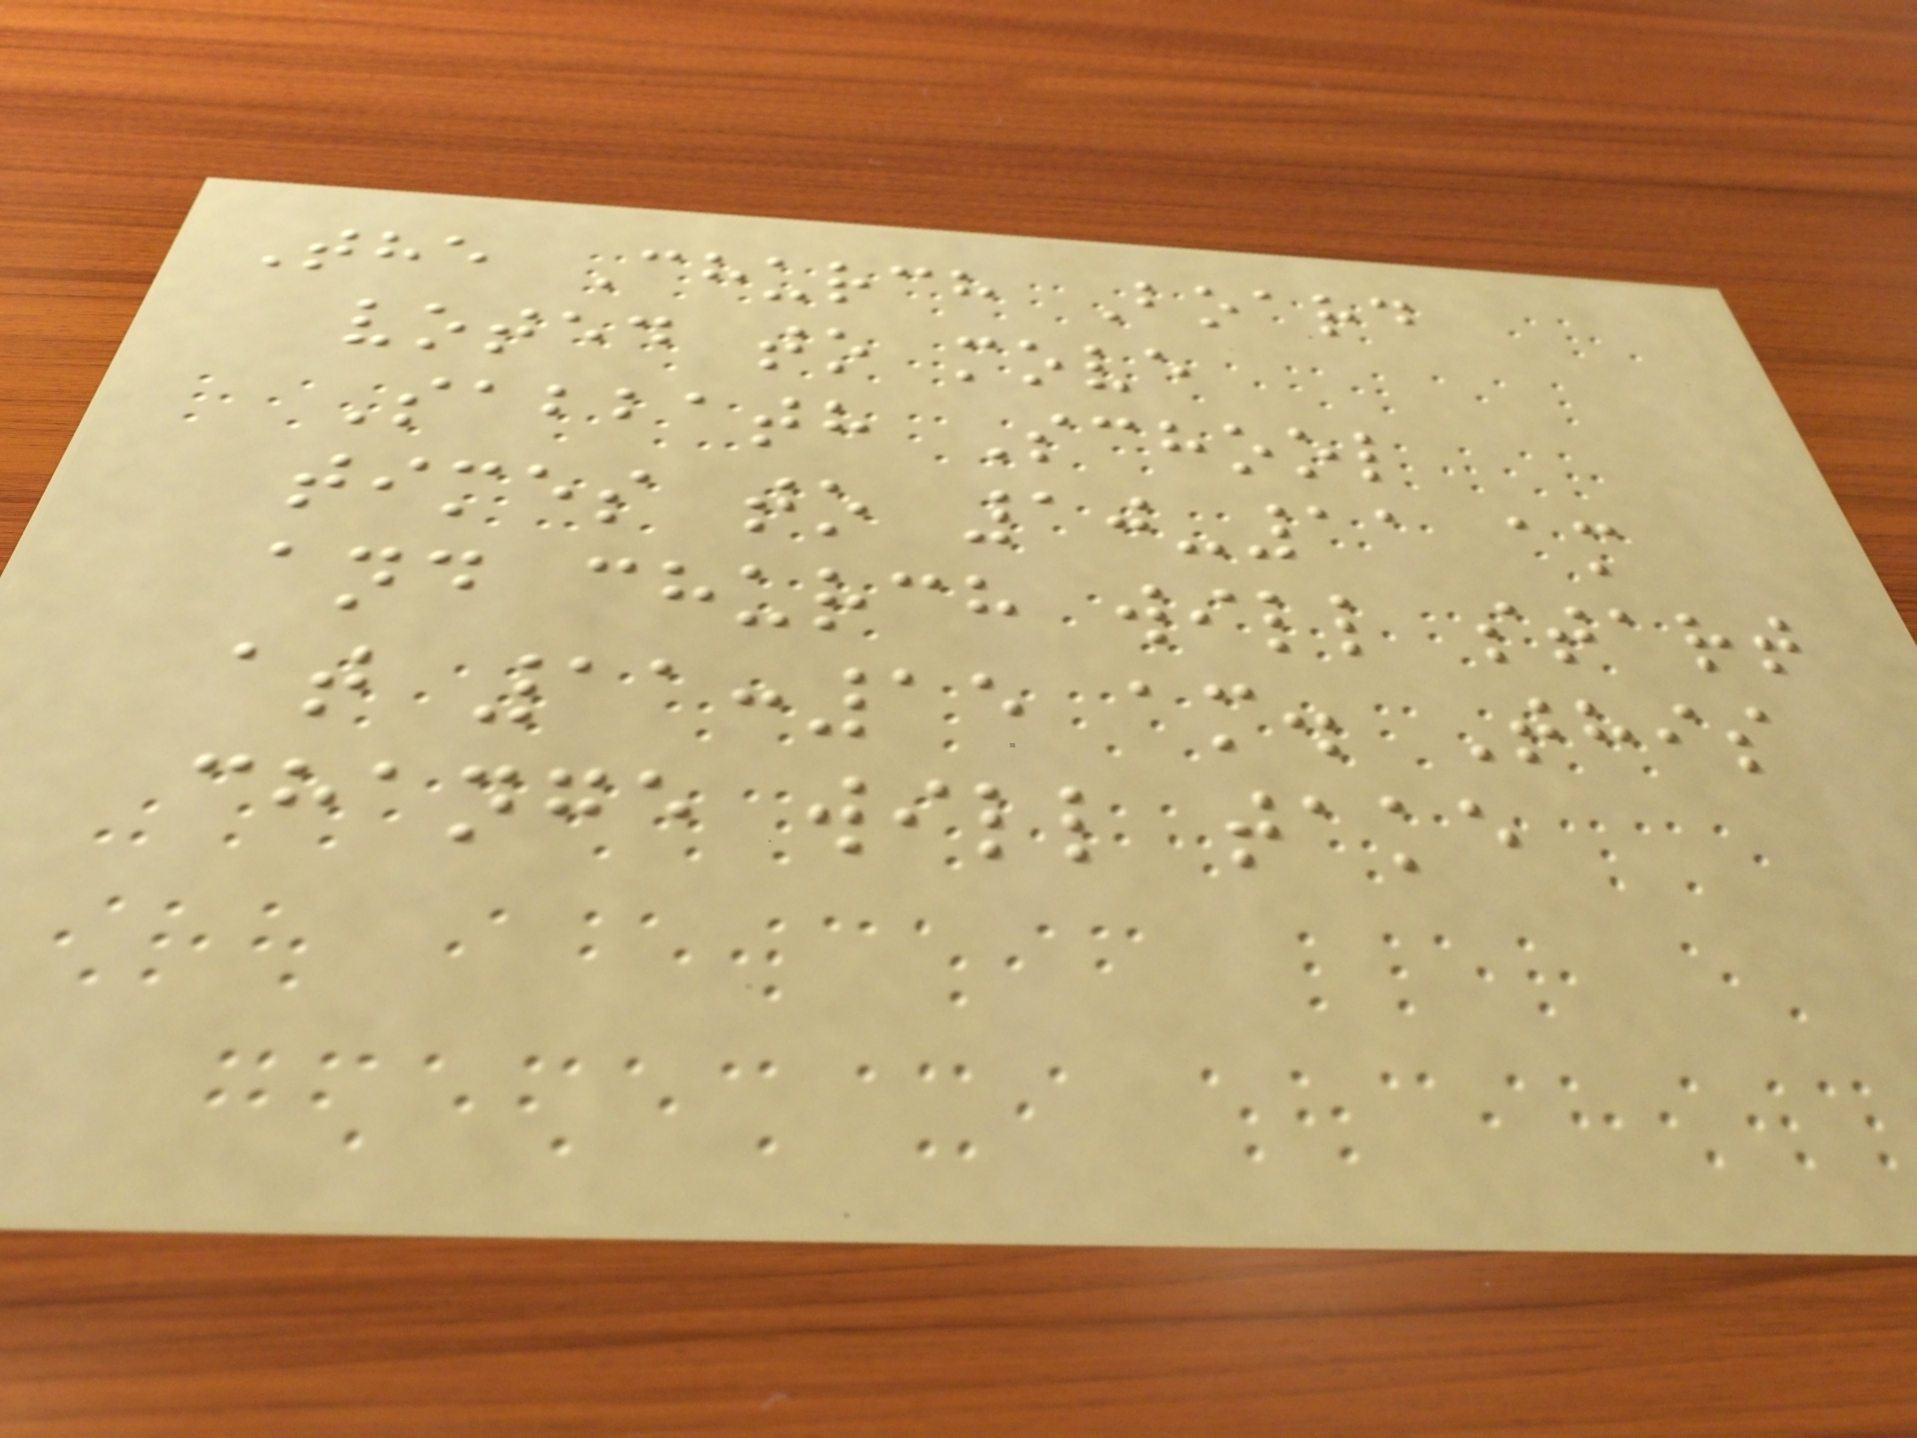The Church Board
voted to move
Sabbath School
times to 10-11 am
and church will start
at 11:15 am. This
change will take
